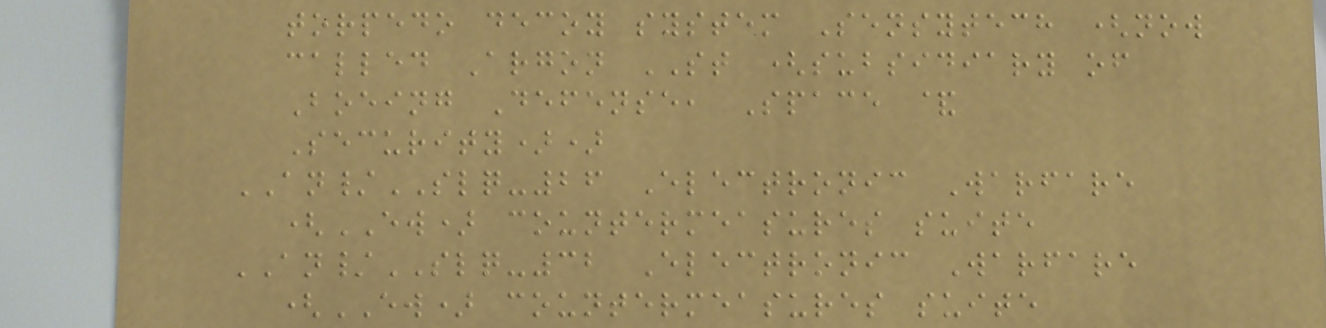torpedo decoy system Sensytech (now
called Argon ST (subsidiary of
Boeing Defense, Space &
Security))
AN/SLQ-26 Electronic Warfare
(EW) countermeasures suite
AN/SLQ-32 Electronic Warfare
(EW) countermeasures suite
